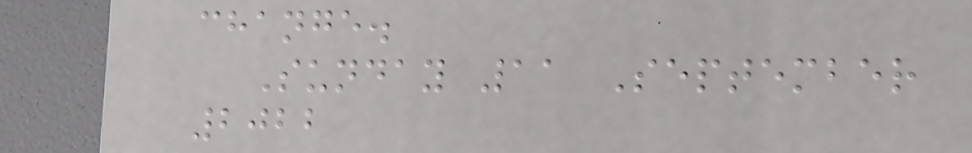change.
Sunday 11 September
2022
